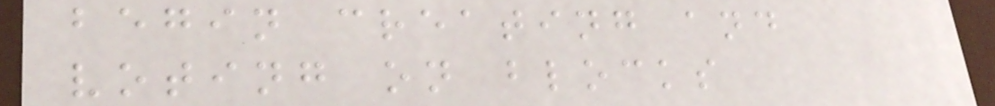begin creating and
voting on blocks
